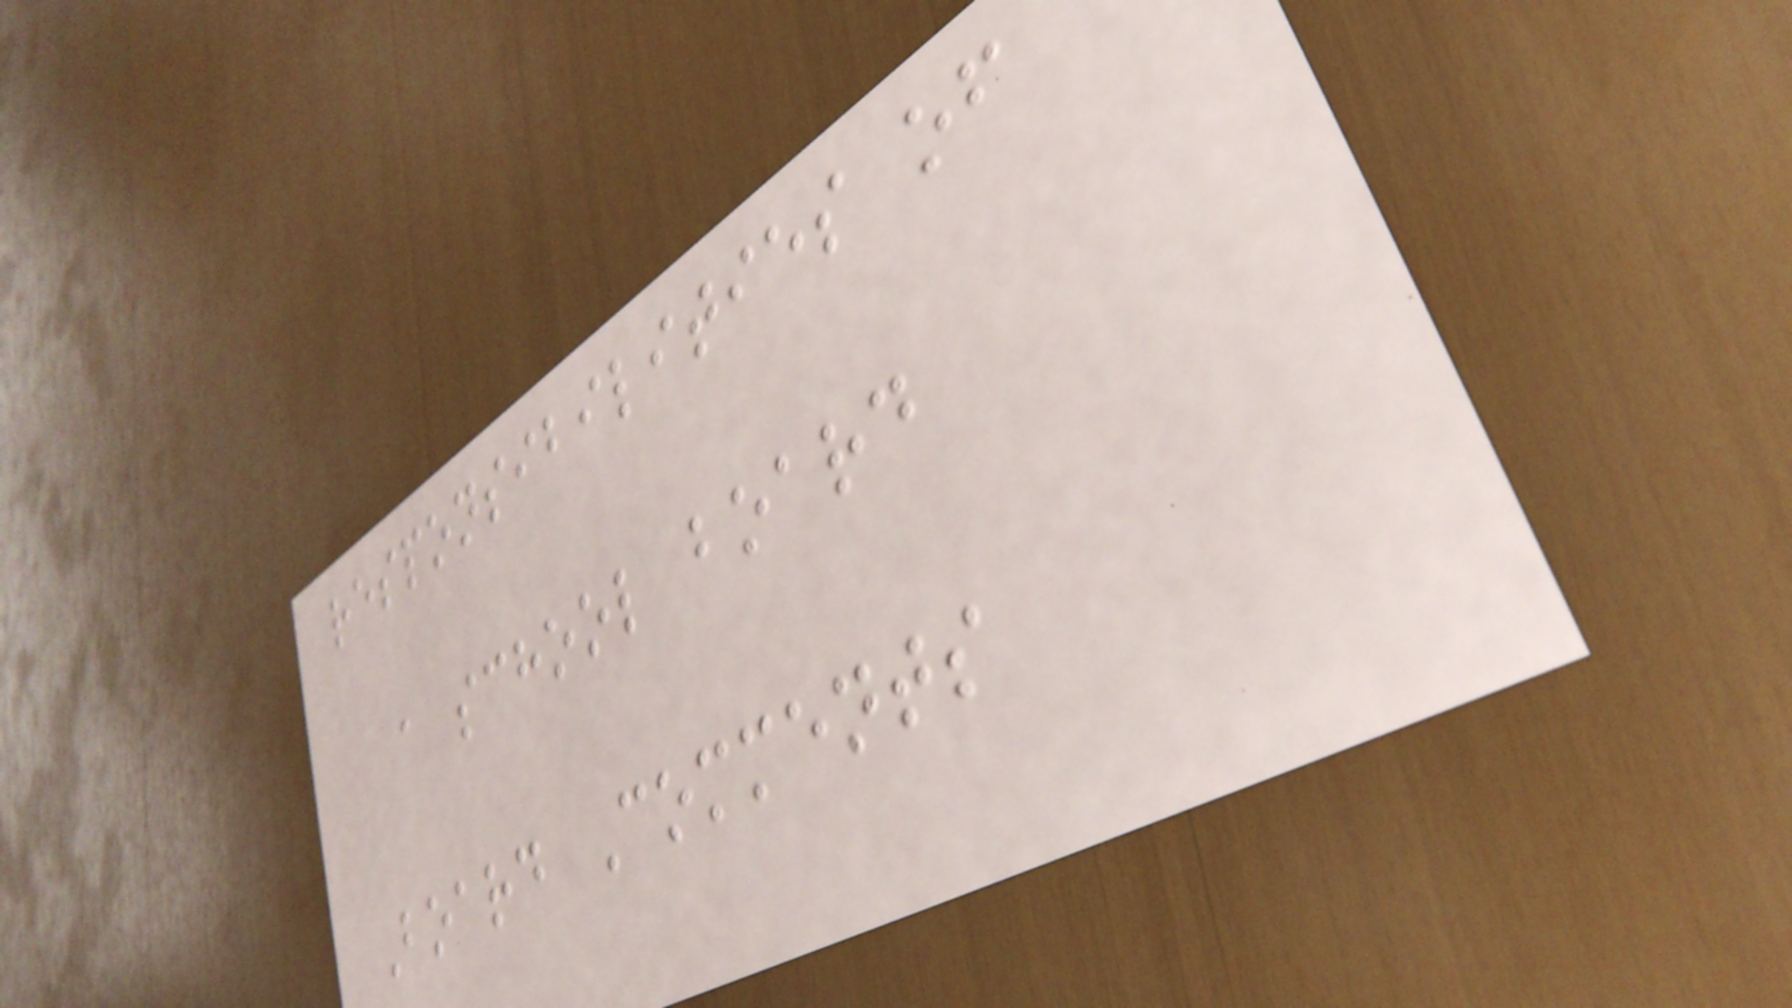responsibilities of
a school board
Board Comments
